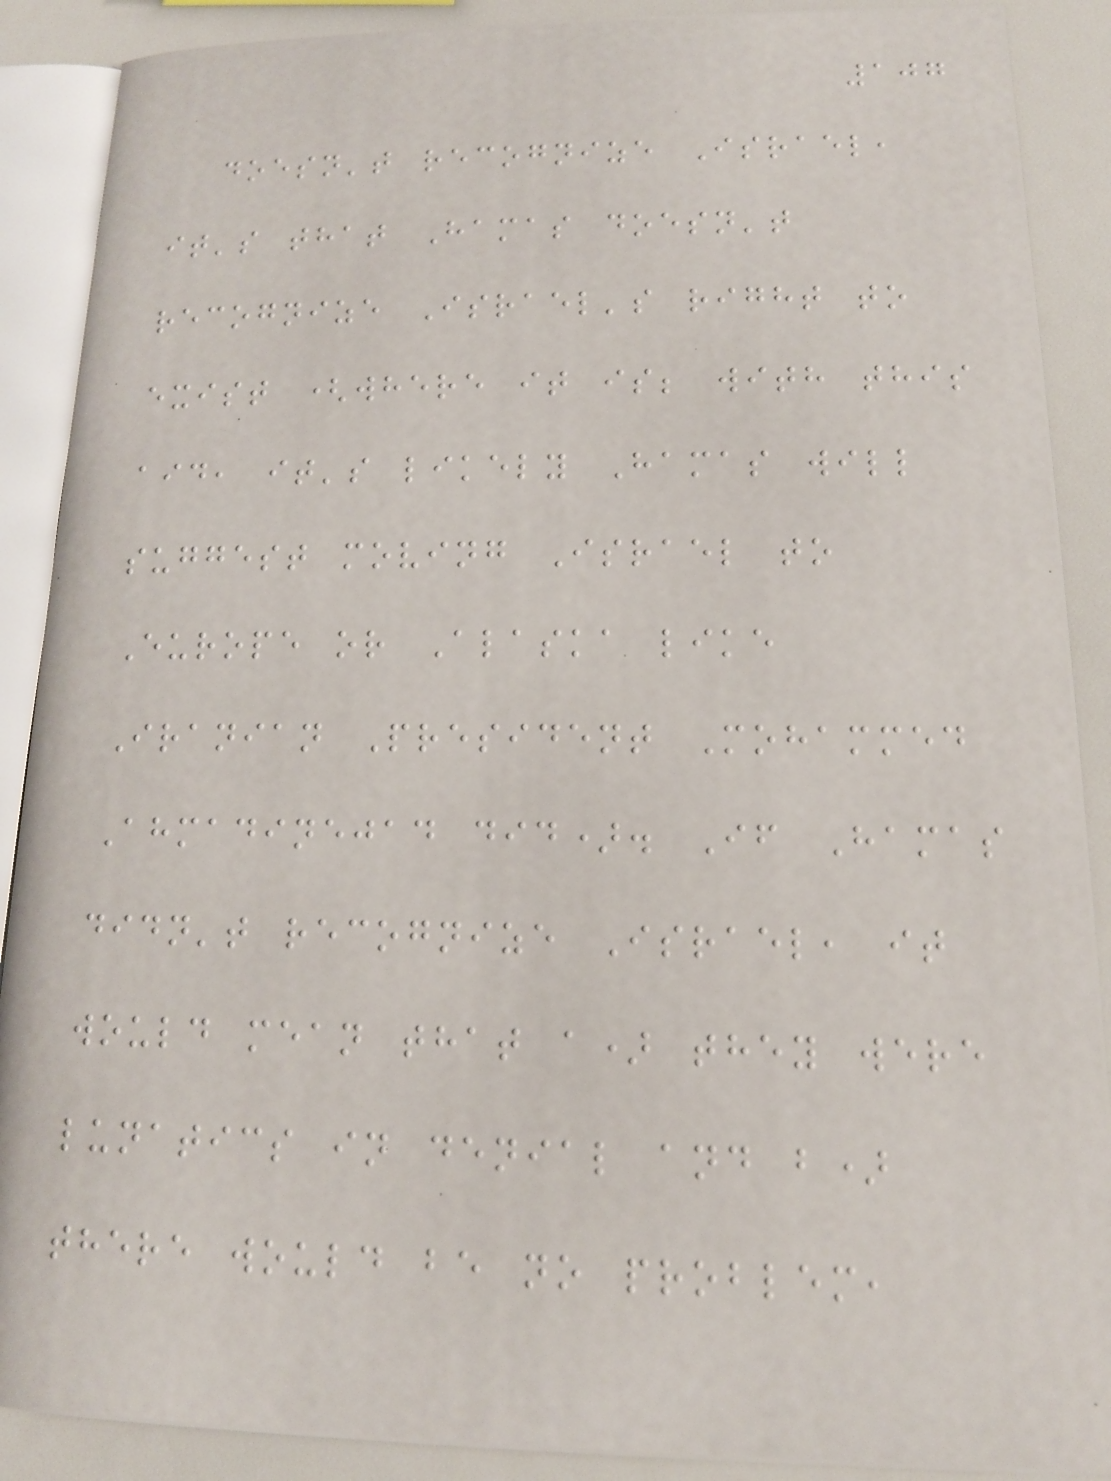107
doesn't recognize Israel,
it's that Hamas doesn't
recognize Israel's right to
exist (where it is; with this
aid, it's likely Hamas will
suggest moving Israel to
Europe or Alaska like
Iranian President Mohammed
Ahmadinejad did). If Hamas
didn't recognize Israel, it
would mean that a) they were
lunatics in denial and b)
there would be no problem,
